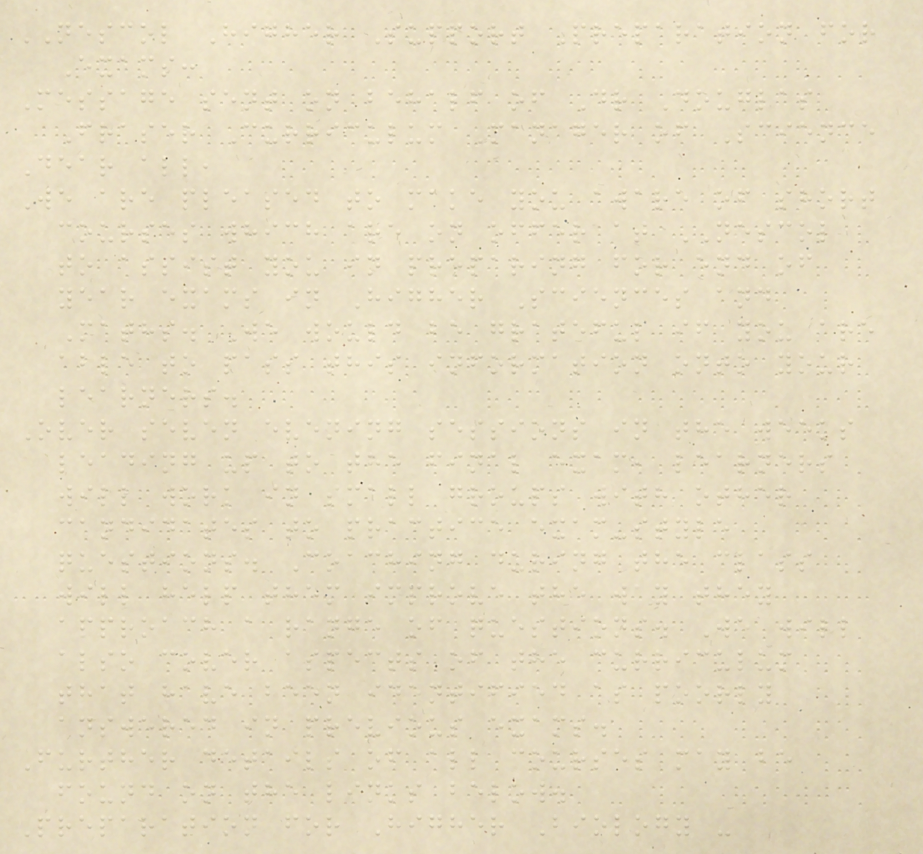NESCOL Higher Support Preparation for
Exams:
Message sent on behalf of Dr Douglas
Fraser Curriculum Manager of Science
Dear all,
We are pleased to make you aware of short
courses which are on offer at NESCOL
to assist you in preparing for end of
year exams in Higher Sciences and
Maths. We would be grateful if you are
able to pass this information onto your
learners.
Over seven evening sessions in the weeks
leading up to the final exam, learners
will work in small groups with other
candidates to practice exam-style
questions. Coaching during the class
will help them improve the way they
approach a range of questions. We will
also cover aspects of the curriculum
that have been identified as poorly
answered in previous exams.
Further details of all courses may be
found on the links below.
Preparation for Higher Biology -
